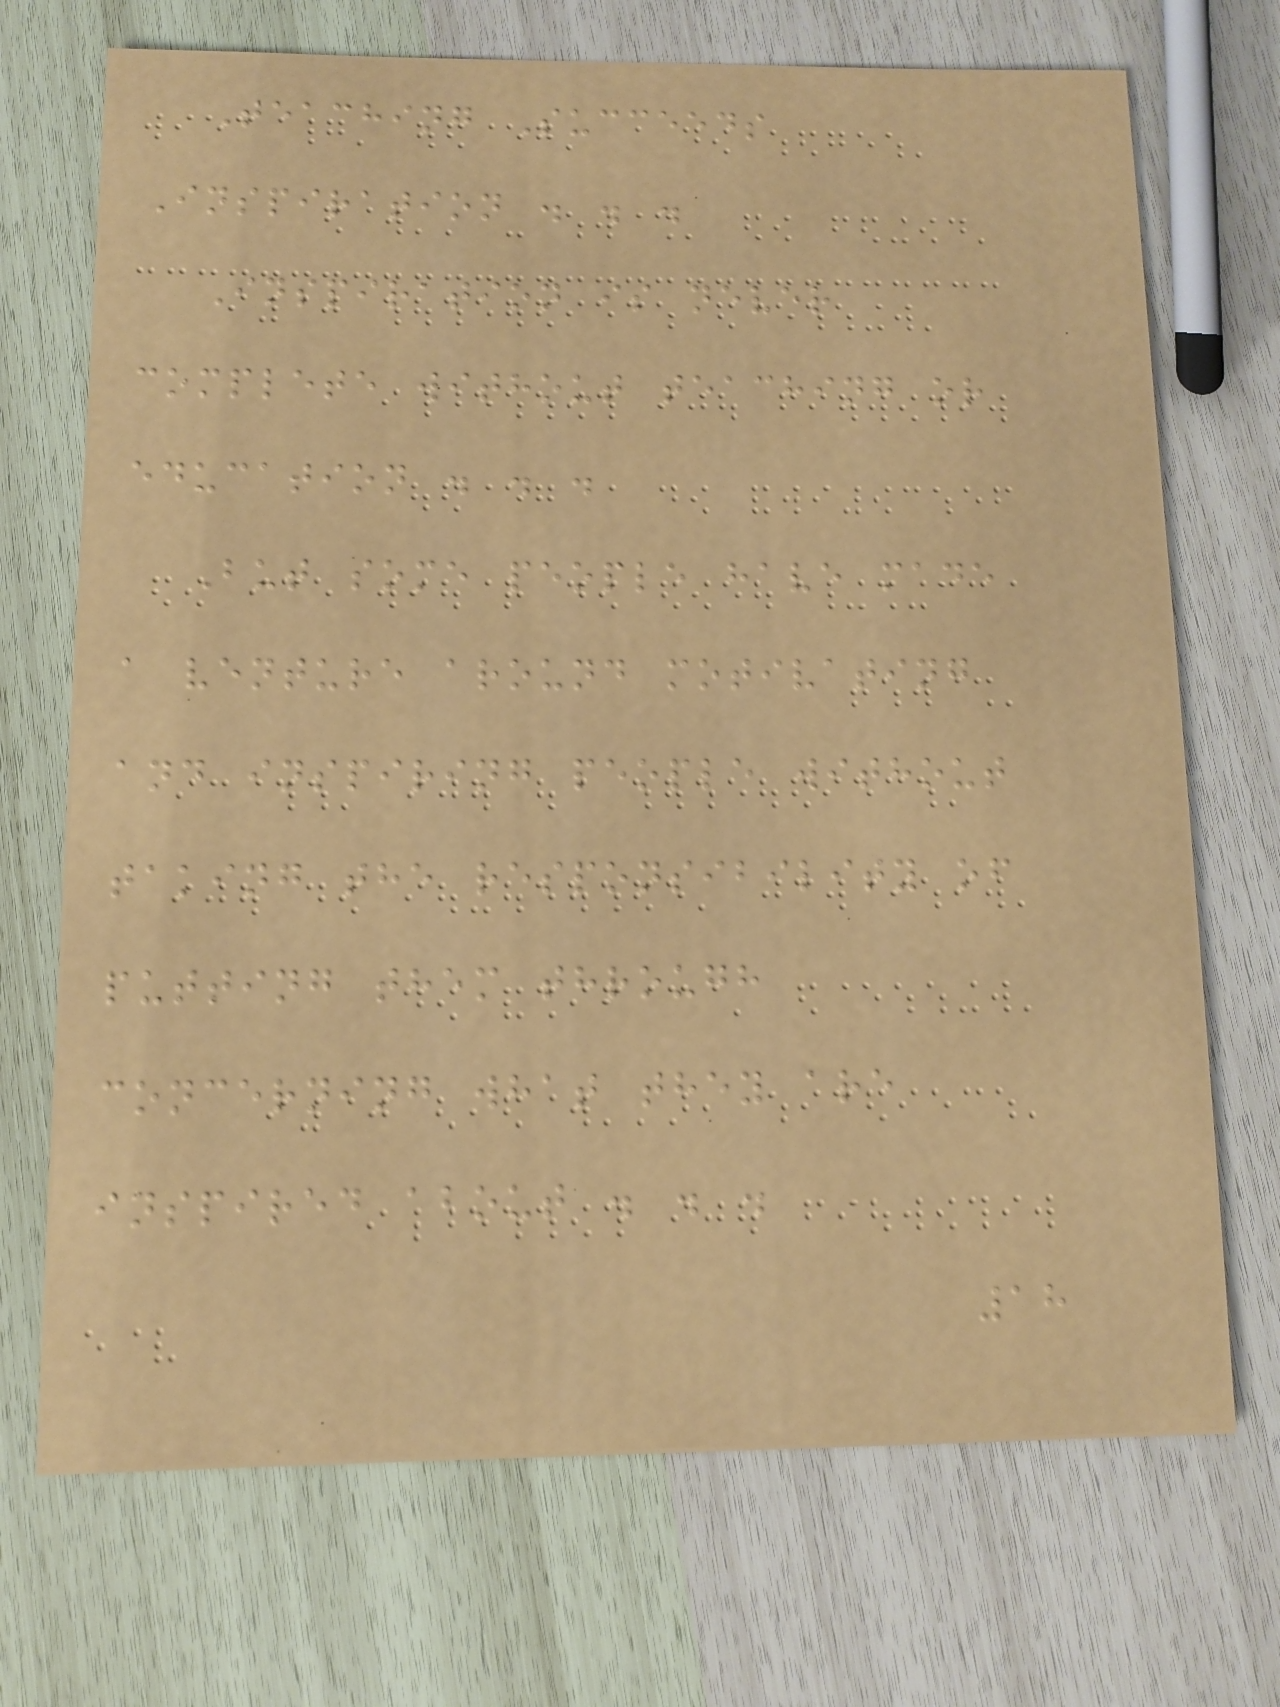Teaching Succeeds
Inspiration . . .
Inspiration is never
complete without teaching or
education . . .
But some people have made
a venture around motivating
and inspiring people without
taking the responsibility of
putting them through
concerning what they are
inspired about . . .
18
